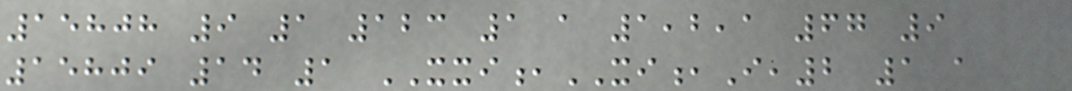15808 9 1 123 1 a 1,2,1 67 9
15809 14 1 XXI,XI,I,2 1 a
